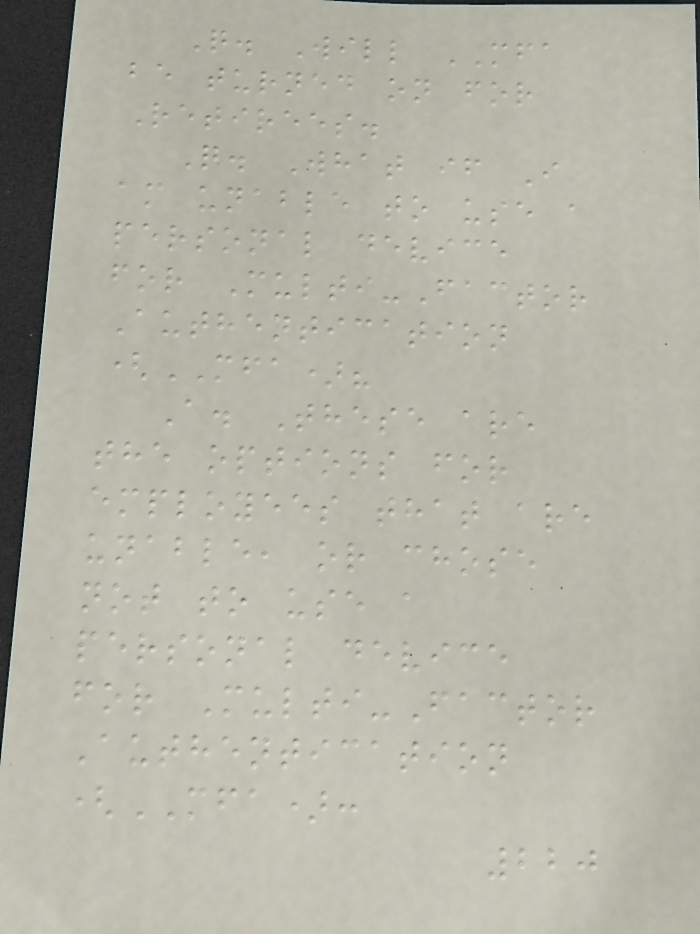Q. Will MFA
be turned on for
Retirees.
Q. What if I
am unable to use a
personal device
for Multi-Factor
Authentication
(MFA)?
A. These are
the options for
employees that are
unable, or chose
not to use a
personal device
for Multi-Factor
Authentication
(MFA):
220
